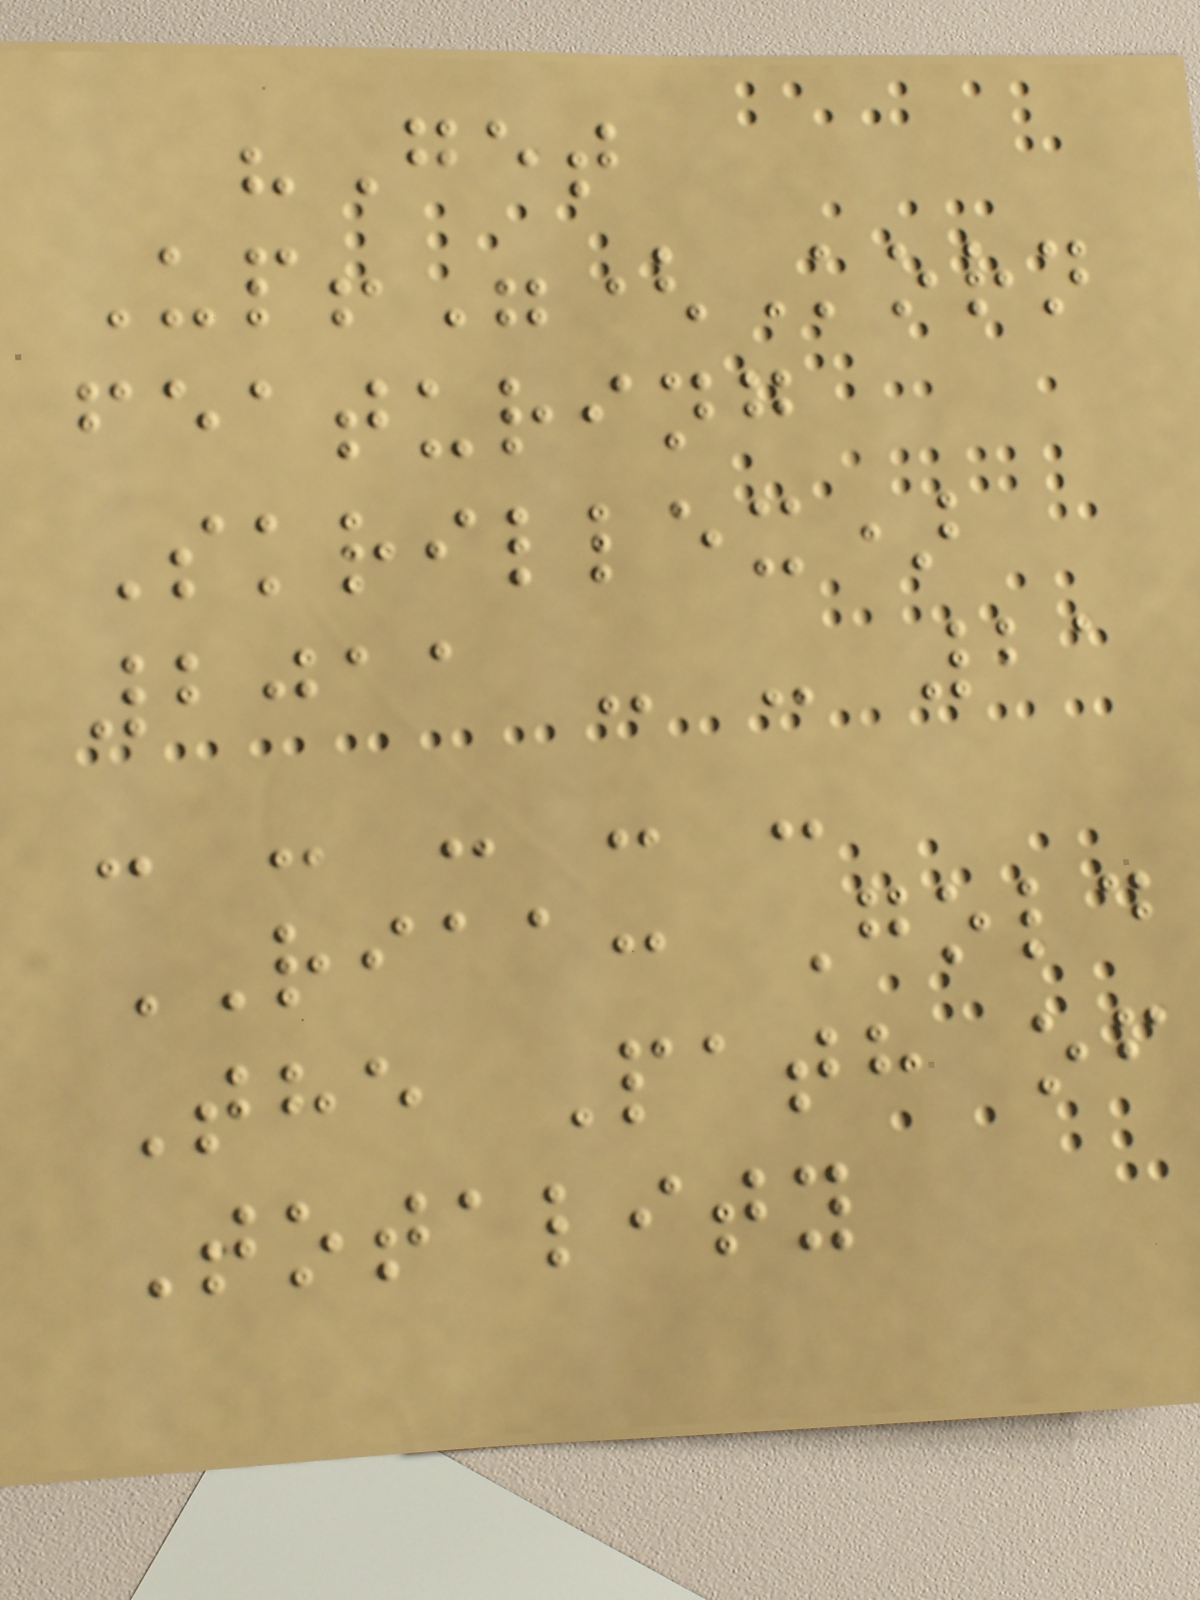"Get
Up!"(Korn
featuring
Skrillex)
2011 - - 21
- - - - -
RIAA: Gold
The Path of
Totality
